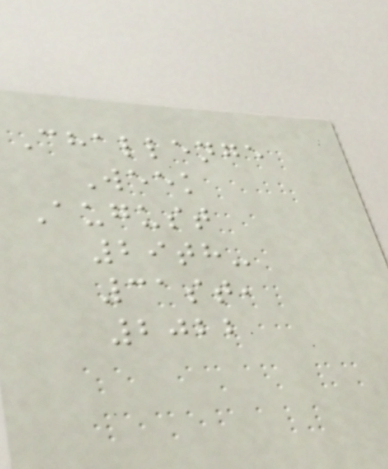Challenge
Week
August
29th-
31st,
2022
